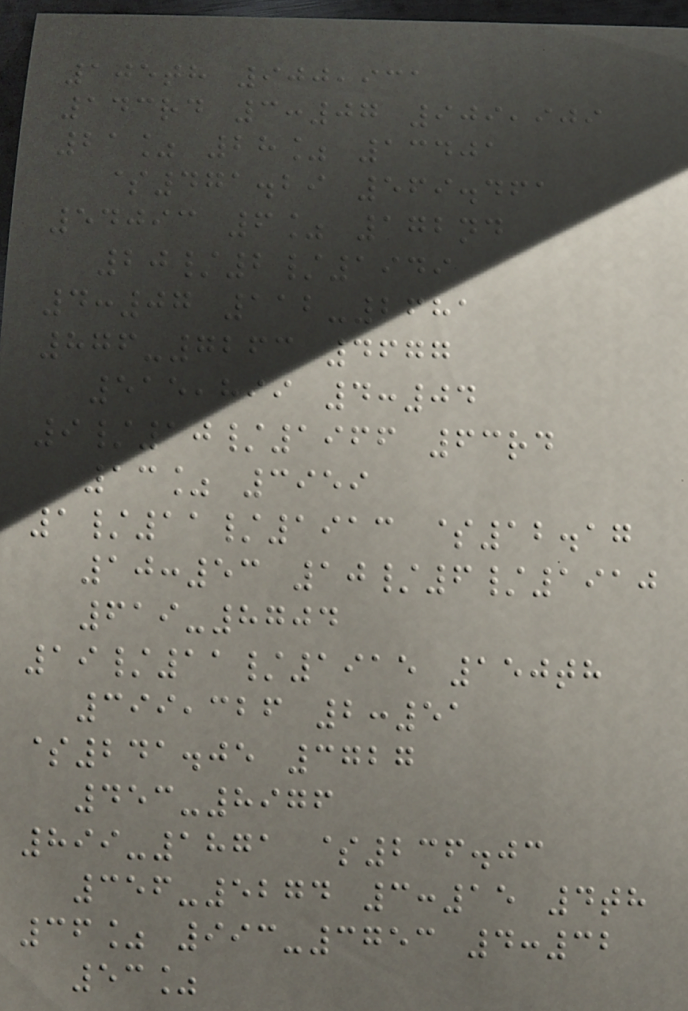105th 900,931
143rd 3:07 909,909
21% 28% 13401
$471.29 569.461
54093 6% 172nd
20/2/1949
4:07 112-2681
876-7263 4677
515,899 4:04
9/10/1966 63rd
13% 3959
1/11/1913 $12.17
10:53 10/6/1910
619-8704
19/11/1915 150th
399,326 2:51
$241.05 3727
453-8976
899-1871 $236.03
356-5274 3:15 4th
36% 993-3753 4:32
53%
